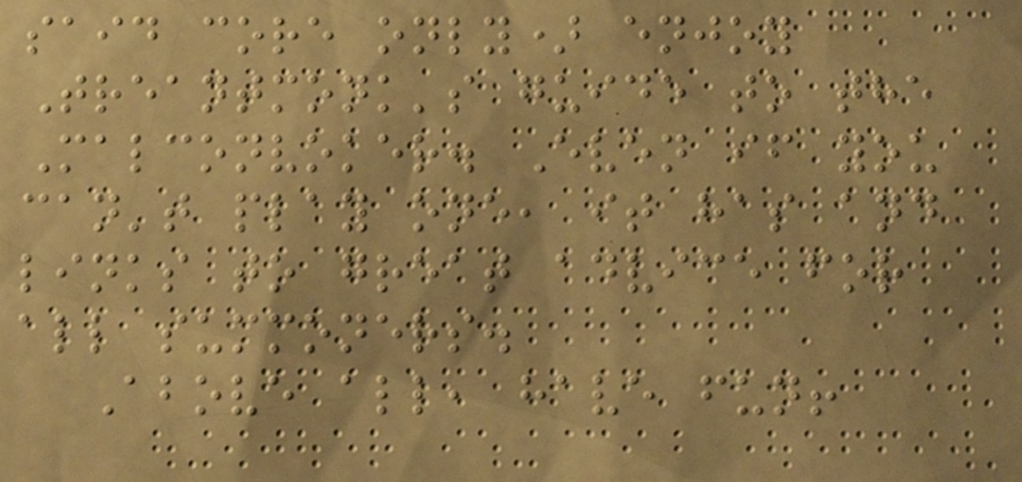said core only) enjoy
Treantmonk's guide to the
Malconvoker. Even if you
can't play one, it has and
links to great advice for
all summoners.
Above all, have fun!
